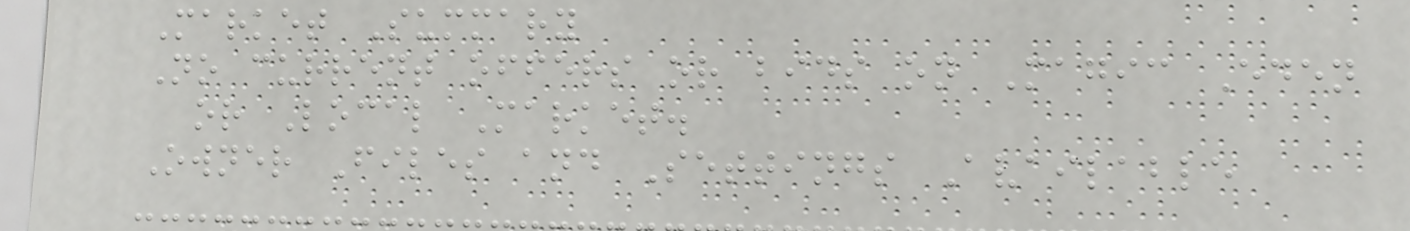Market Summary
No current offers or bids on Magic Eden
or Local Market.
Owner Files and Settings Available
